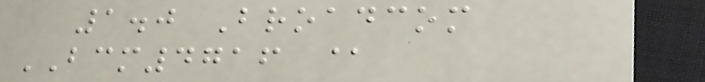1.0 Broadcom
BCM4716 @
